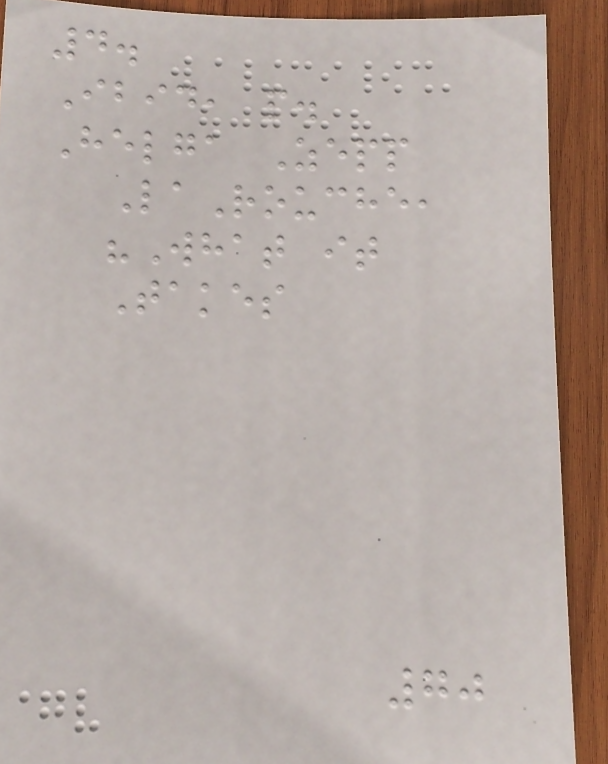4.
Ibid, p.
Helga Zepp
LaRouche,
"What it
Takes
70
